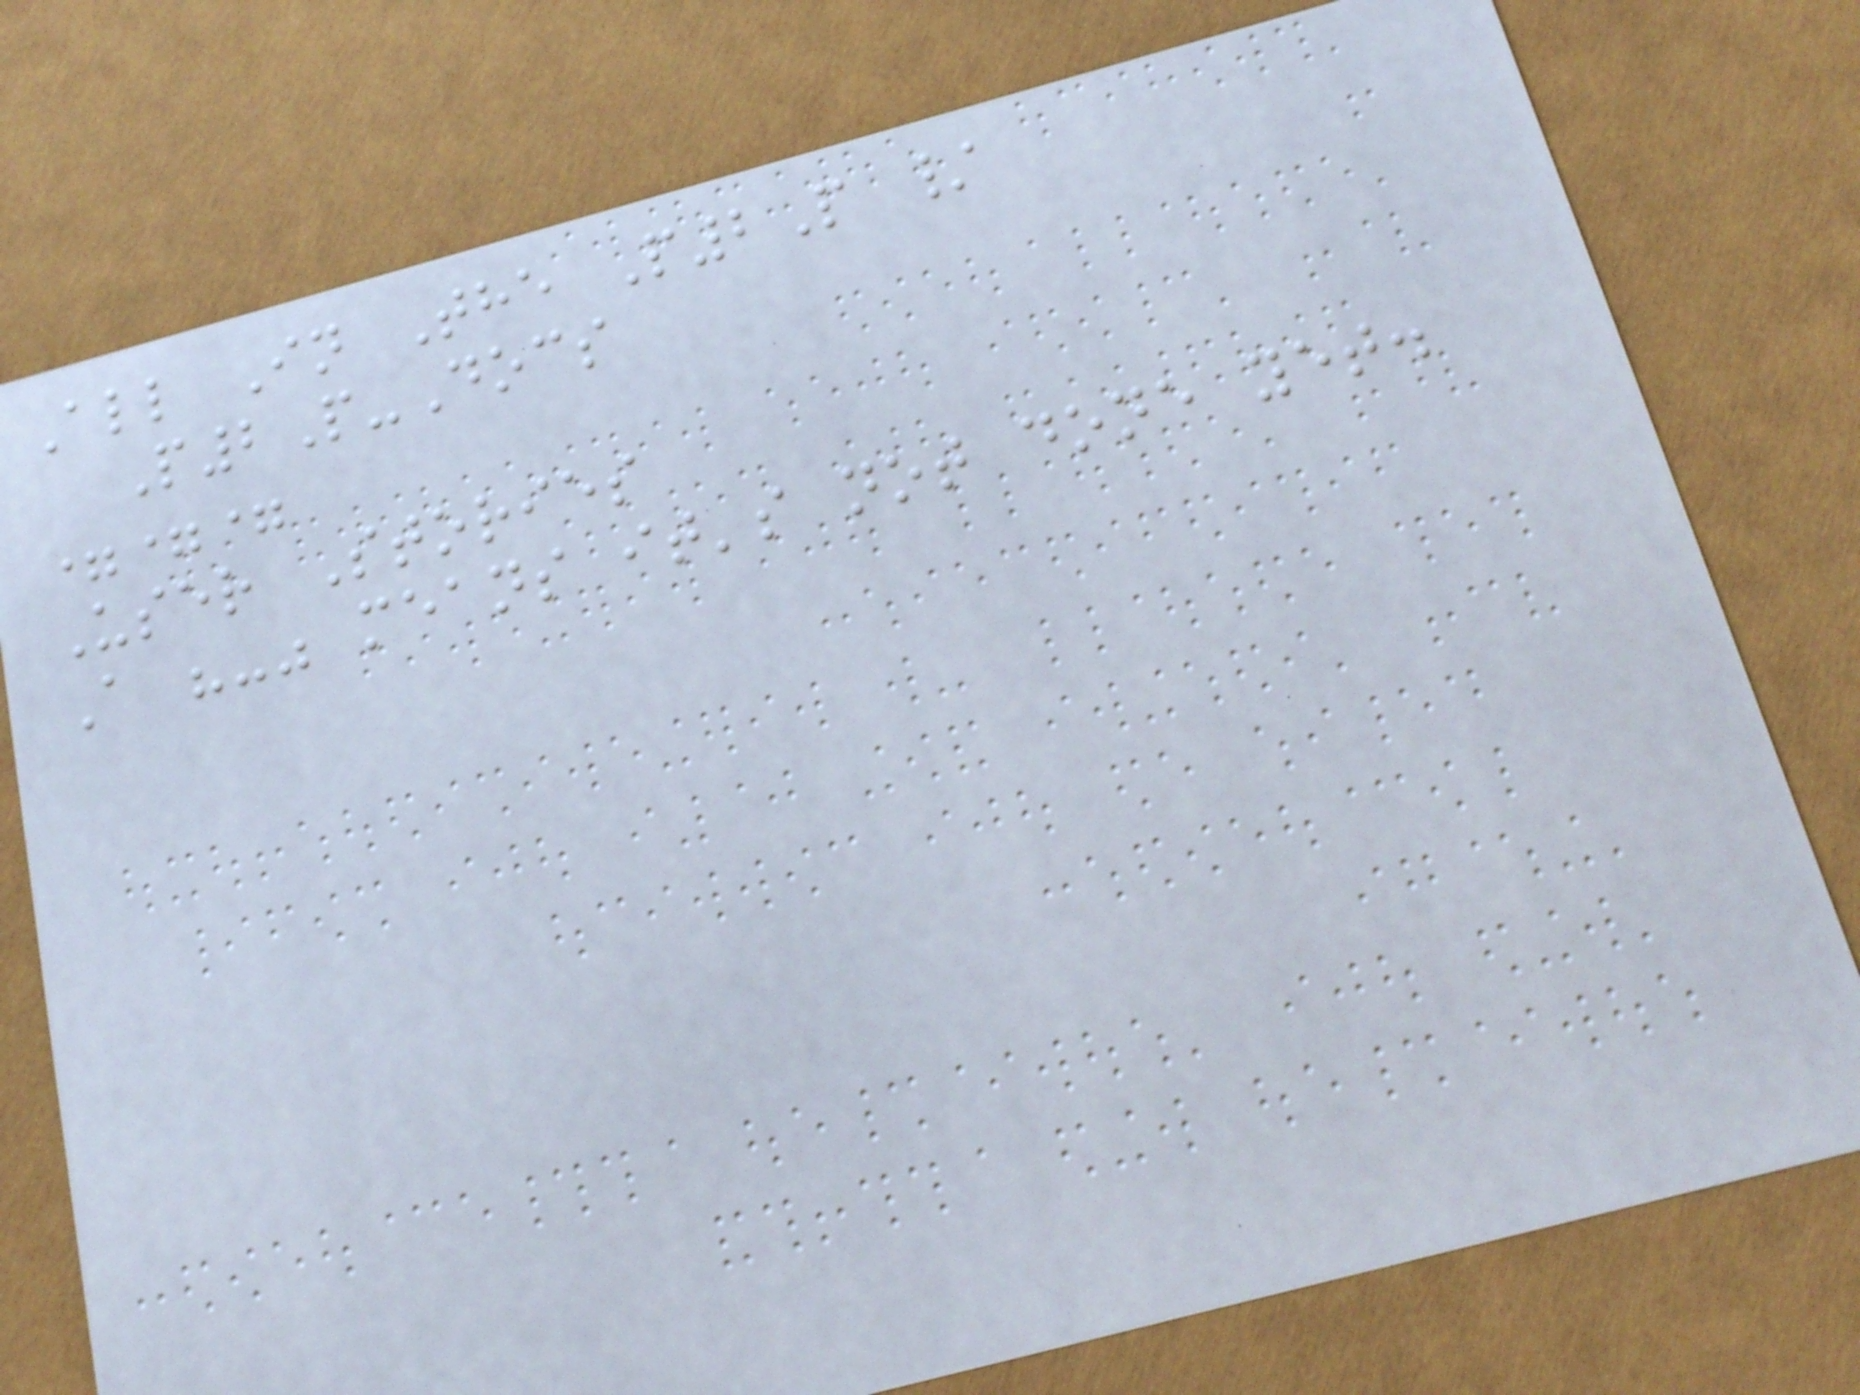All In The P2P /
P2P-Docs
===
User Stories
A "-" means it's not done yet.
